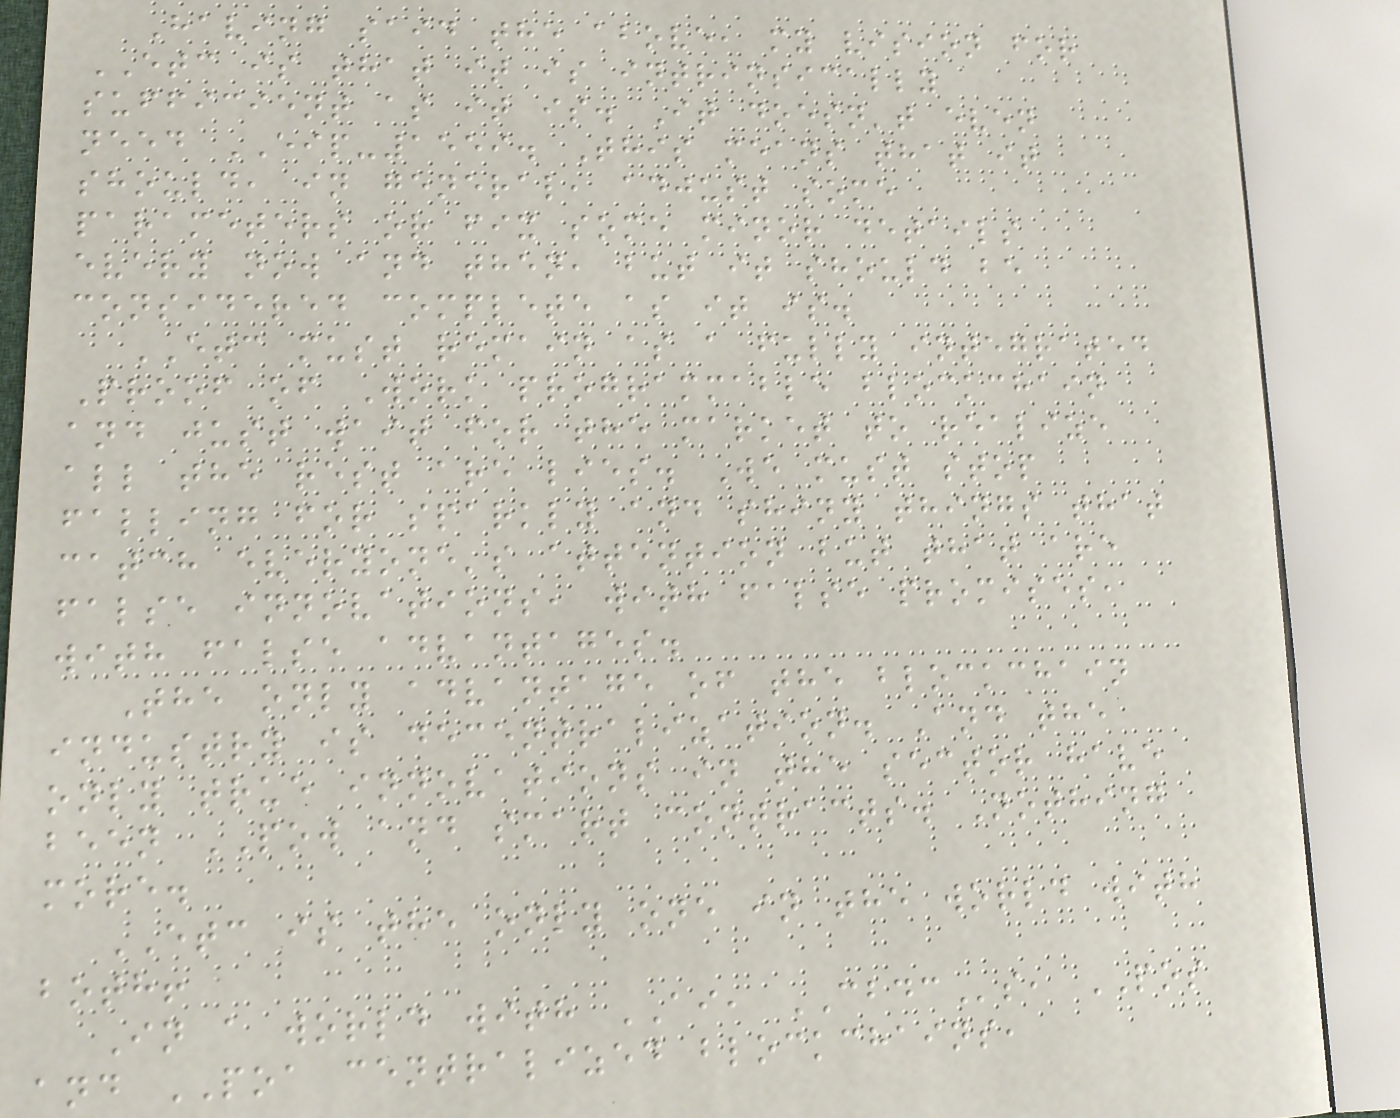Having said the above, my vision for
ETC is that it is intrinsically
sufficient as it is. It doesn't even
need EIP-1559. This means that it
should, in general, adjust some
parameters or fix some minor details
every now and then, but it should be
considered complete as it is.
ETC must remain as a fully integrated
Proof of Work programmable blockchain
and just wait for the market to realize
all the rest are lies. We must stop
falling for sparkly and shiny things that
catch everyone's attention but that are
false innovations, with false promises,
with false advantages.
The only advantage of the blockchain
industry is decentralization. And the
only true innovations in the sector have
been POW and smart contracts. Nothing
more.
ETC is the only one in the world with
both!
In a world with AI, CBDCs, POS
and POA centralized blockchains,
